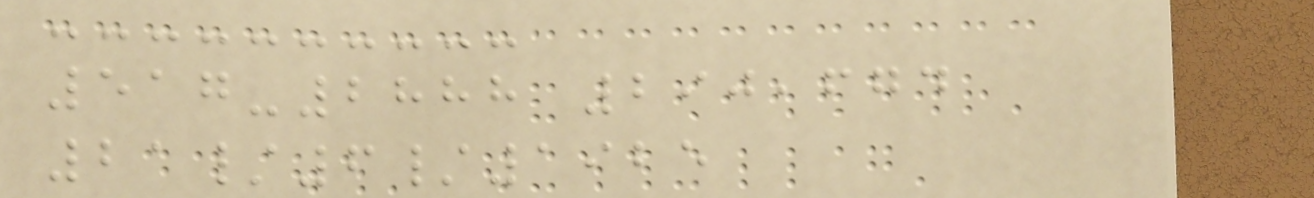517-2888 290,674
21/6/1925
